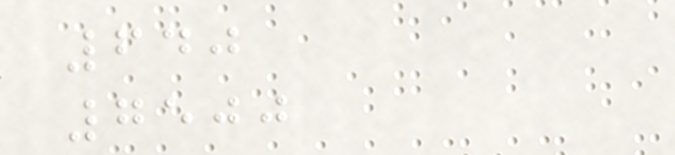640
7500
